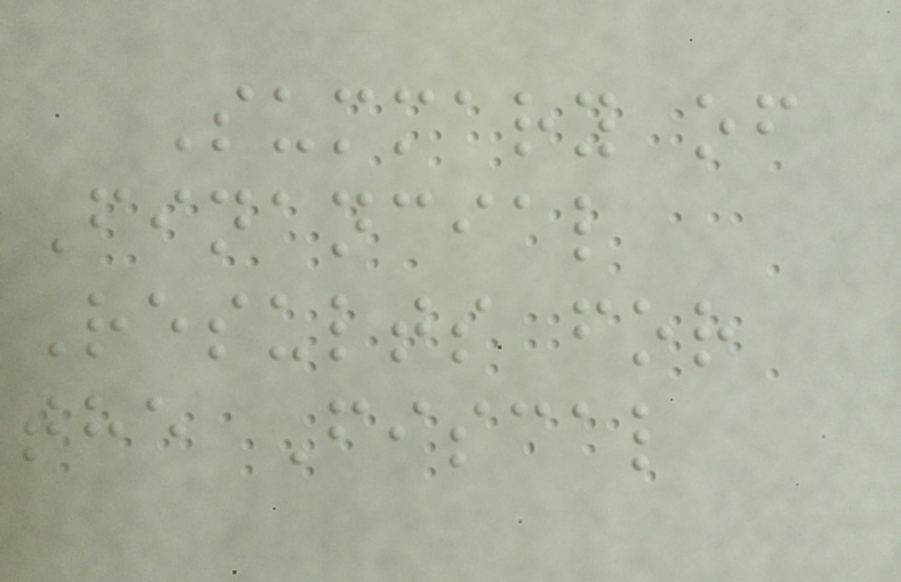Summary of
Financial
Results for
the Fiscal
